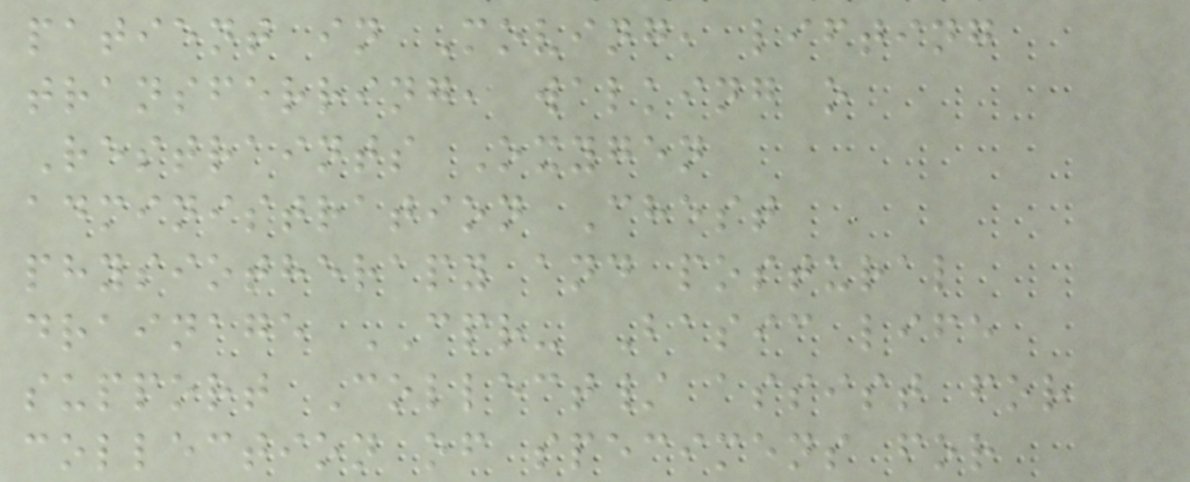patient in Moving, lifting
transferring, walking o
Restraints Oxygen
administration Chest
physiotherapy and postural
drainage CPR- Basic life
support Collect/ assist for
collection of specimens for
